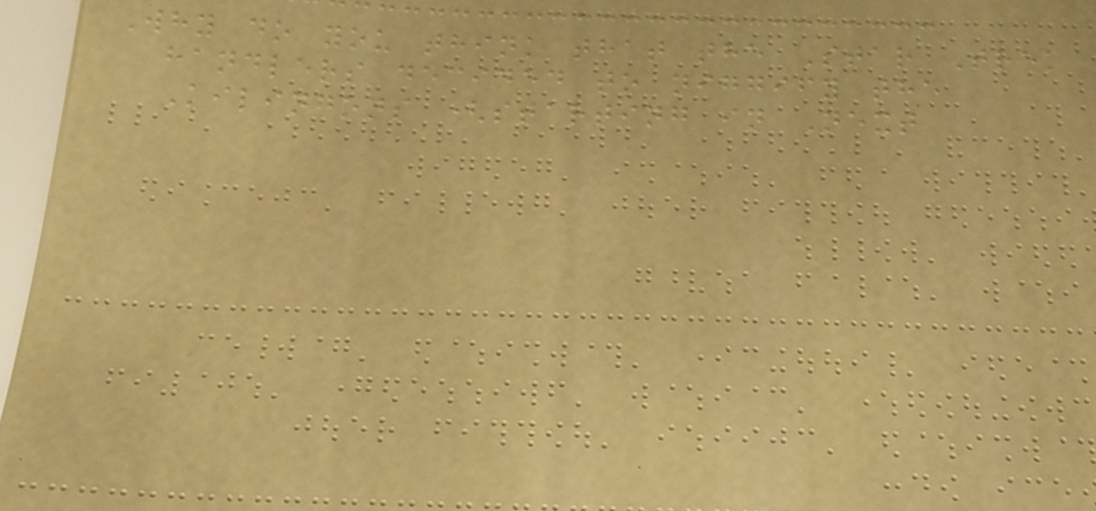Why do you think that the Star Trek
handlers decided to niggify the
Kilingons (starting in Next
